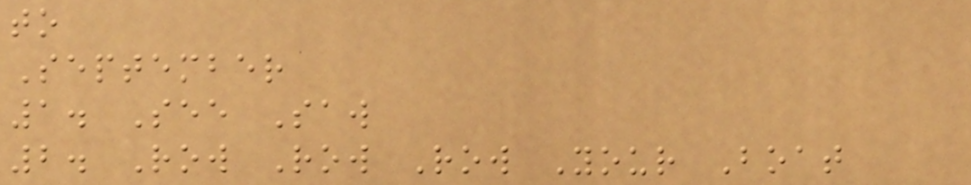to
September
1. See Saw
2. Row Row Row Your Boat
